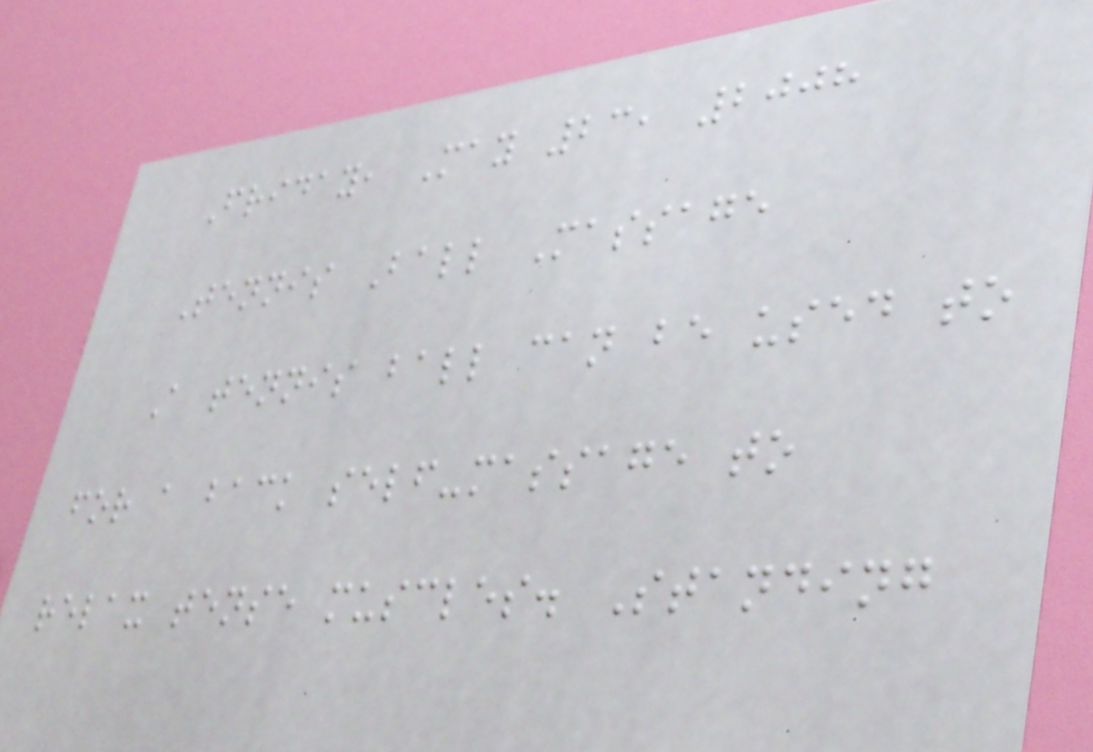Friday, May 23, 2008
Tennis Ball Massage
A tennis ball can be used to
for a back self-massage to
relax tense muscles. Standing
